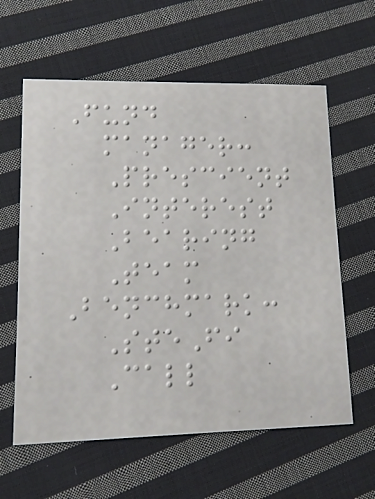Fund
manager:
Prescient
Interest
Bearing
Team
Benchmark:
SteFi
Call
